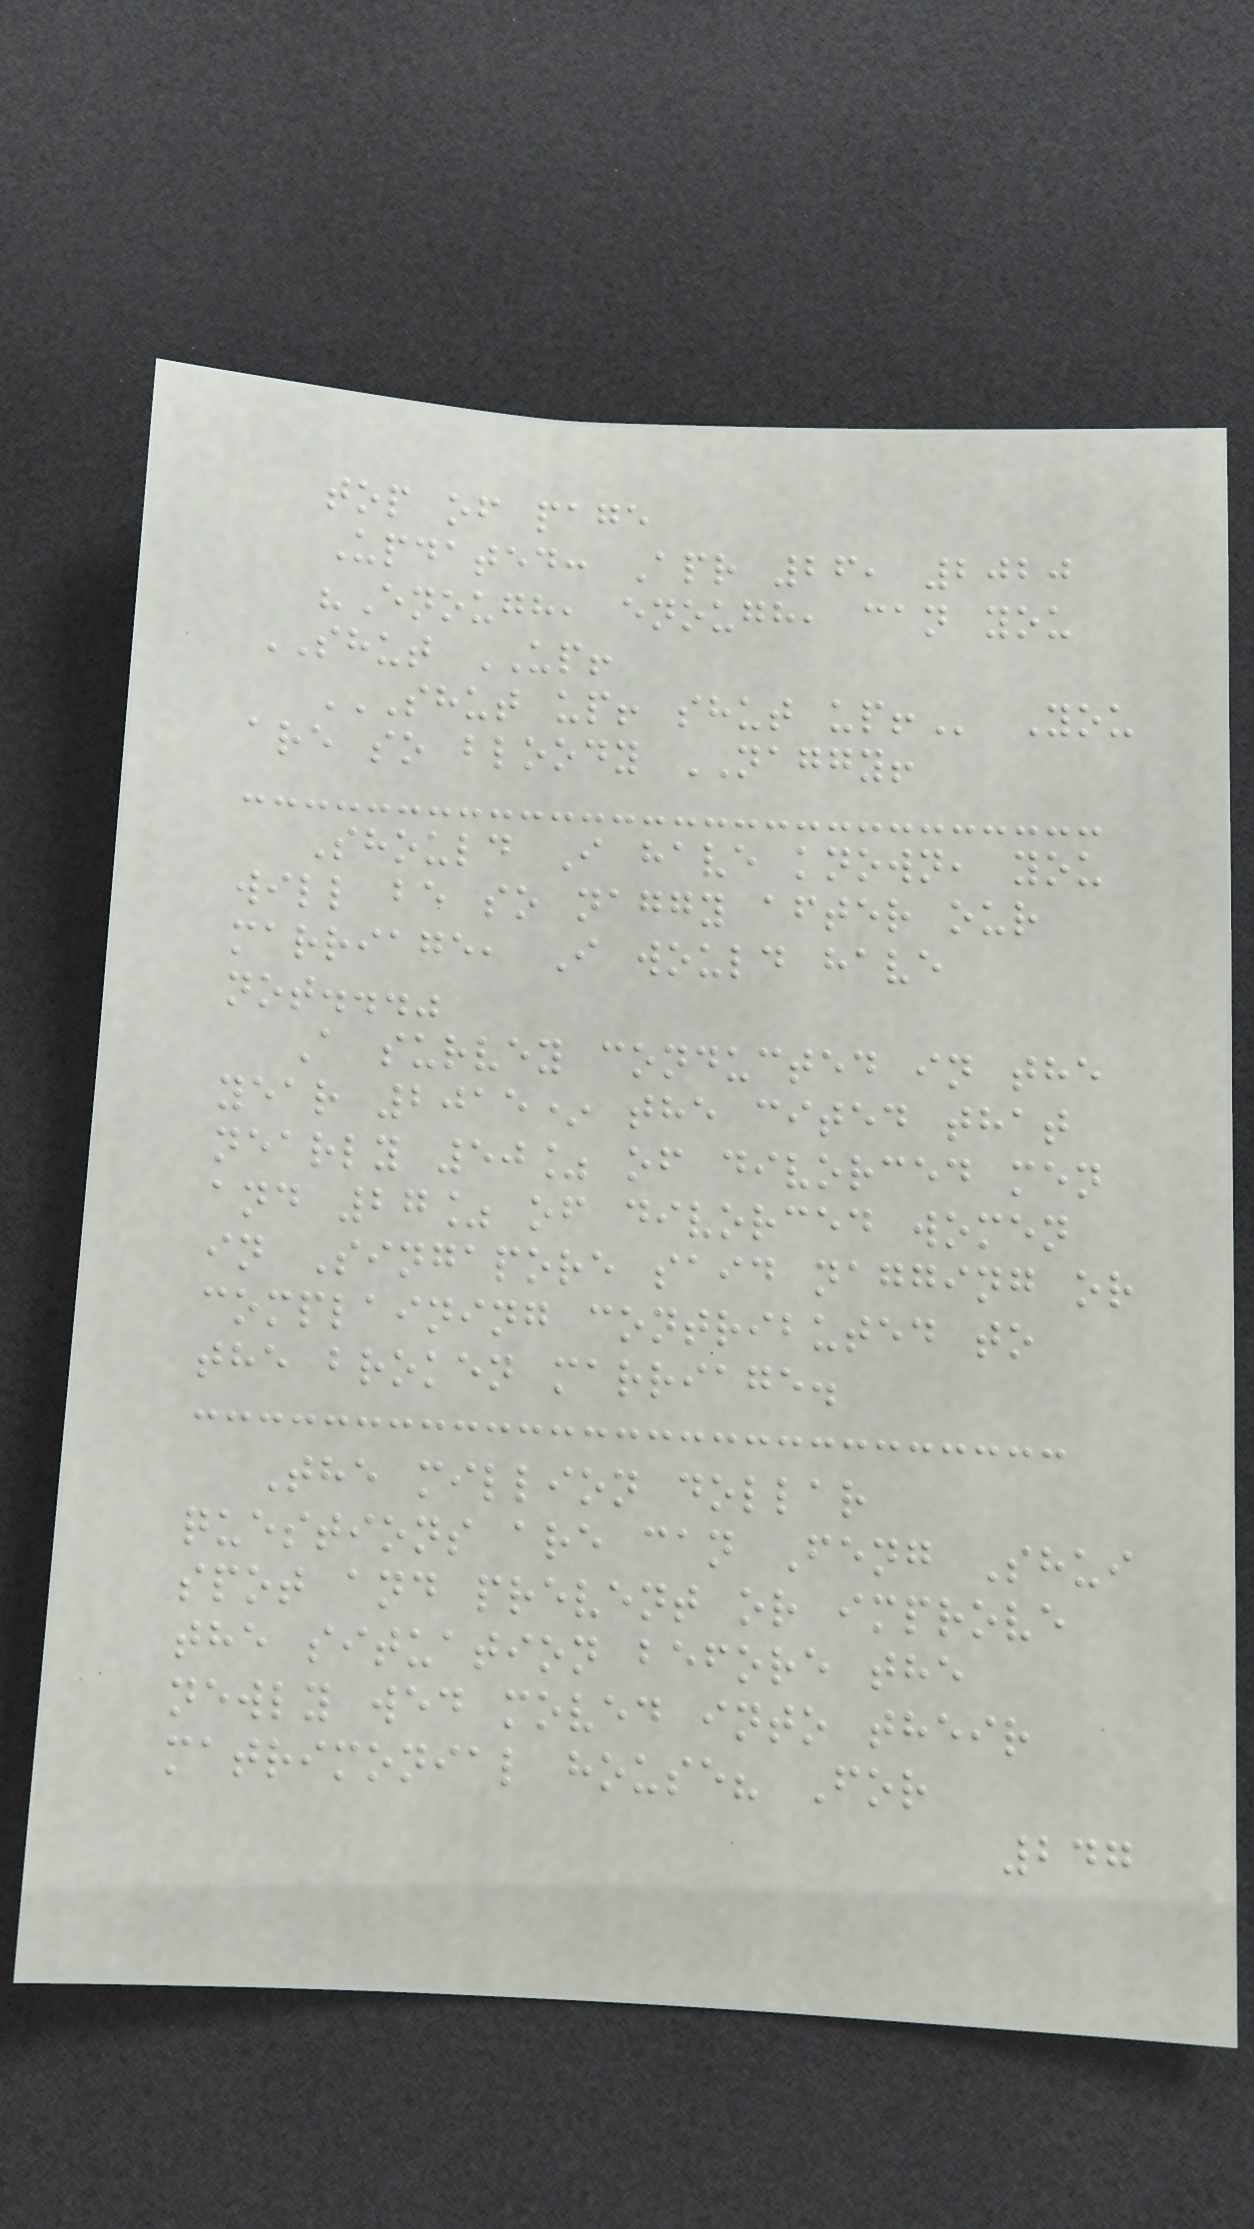top of page
Updated: Apr 26, 2020
"Enough, enough, can you
SHUT UP!
SHUT UP! SHUT UP! You
are so bloody NAGGY!
Should I have known, you
will be so naggy after our
marriage, I would have
not..."
A survey conducted in the
year 2015* the cited that
nearly 50% of divorced men
and 27% of divorced women
in Singapore said nagging or
complaining contributed to
the broken marriage.
The million dollar
questions are can Feng Shui
spot and prevent or improve
the situation before the
newly wed moved into their
matrimonial house? For
247
